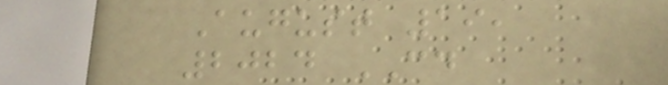August 19,
2024 CD
